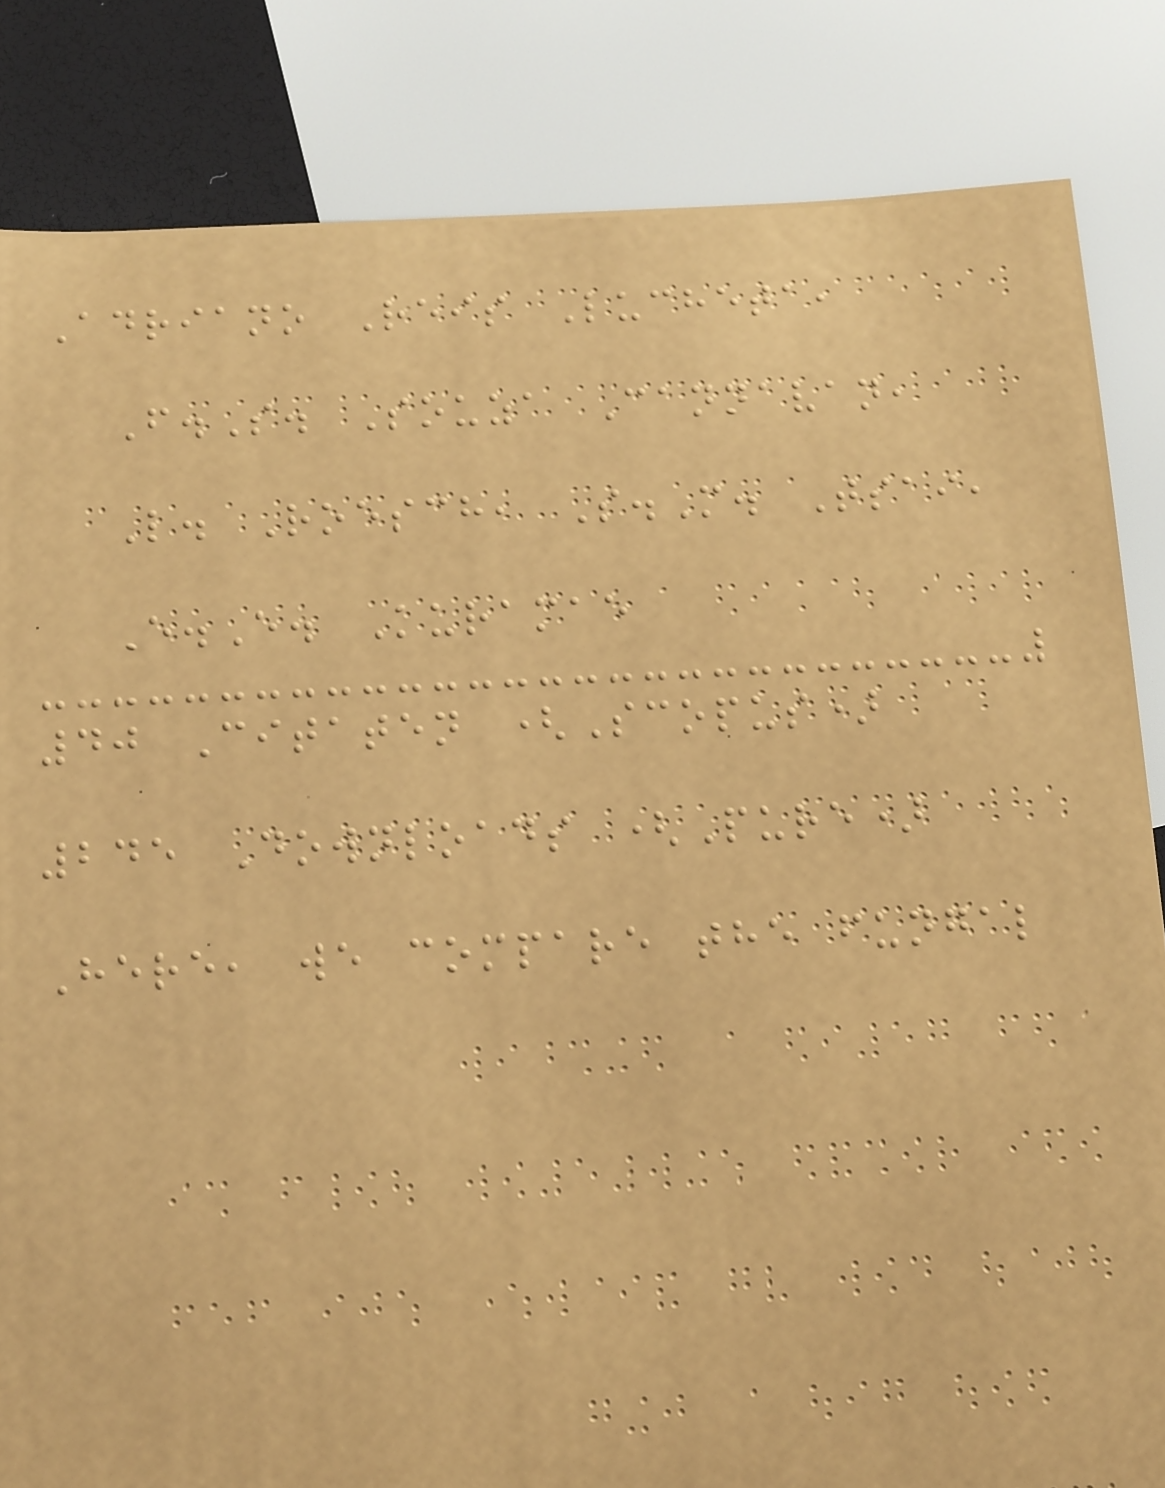Adriano Reis Lucheta,
F.S. Souza Cannavan,
L. Roesch, S.M. Tsai,
E.E. Kuramae
40 Citaten (Scopus)
245 Downloads (Pure)
Here, we compare the fungal
